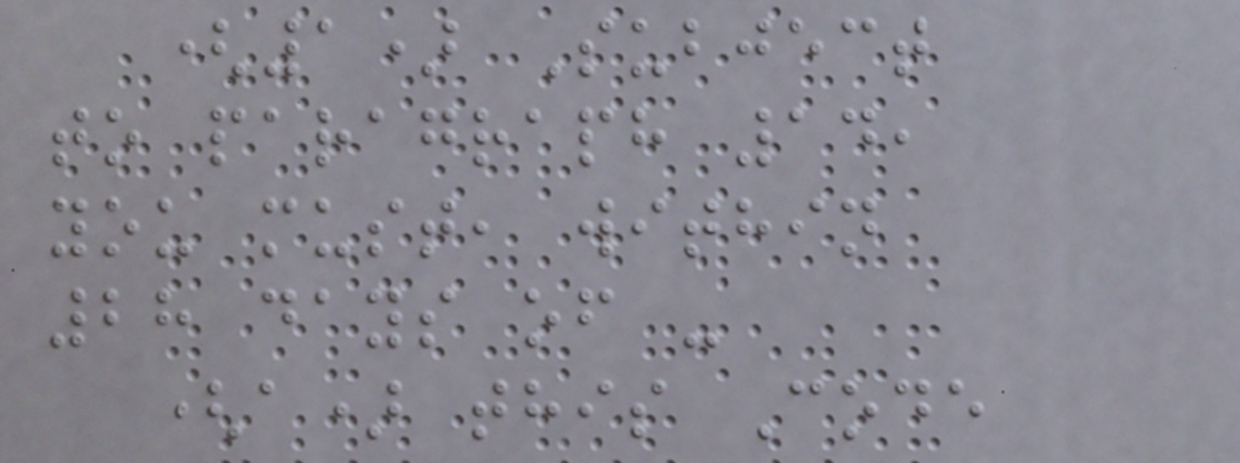(1) Subject
to paragraph 14,
you must, within
28 days of -
(a) this Code
